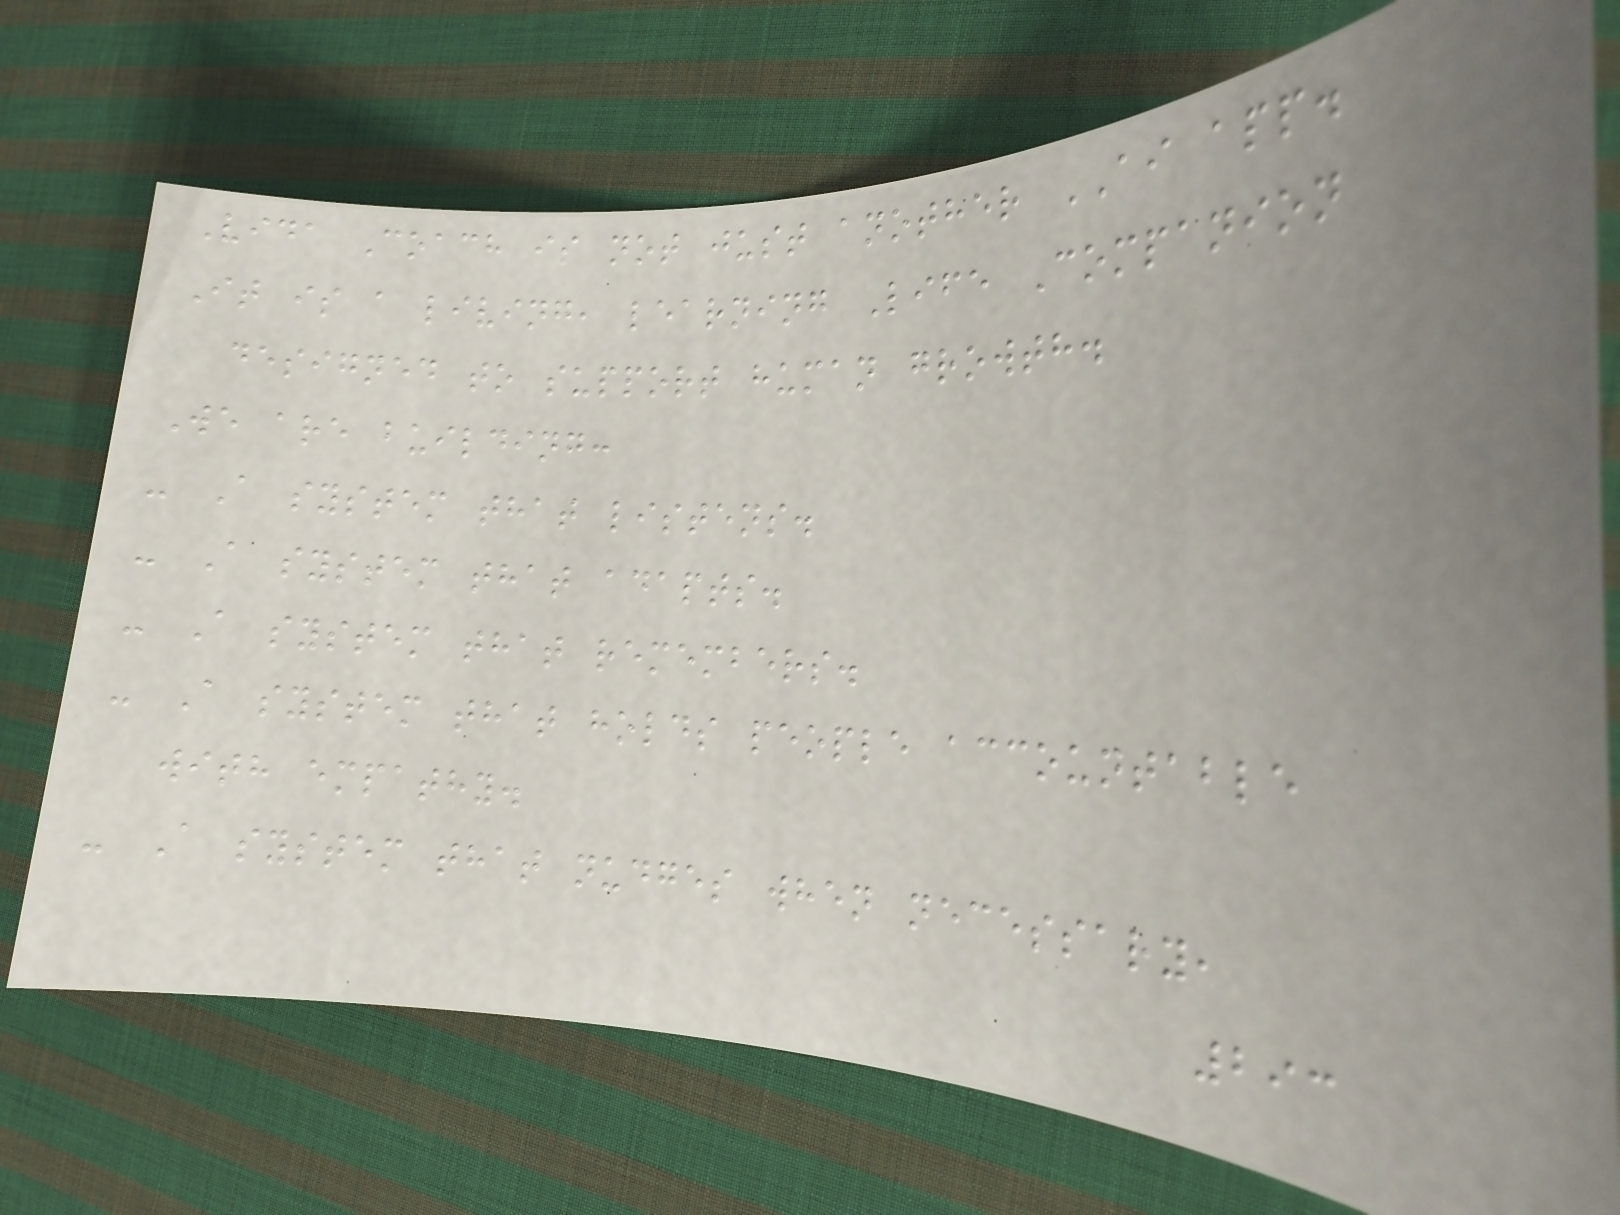Vida Coach is not just another AI app.
It is a living, learning Life Companion
designed to support human growth.
We are building:
- A system that listens.
- A system that adapts.
- A system that remembers.
- A system that holds people accountable
with empathy.
- A system that nudges when necessary,
293
